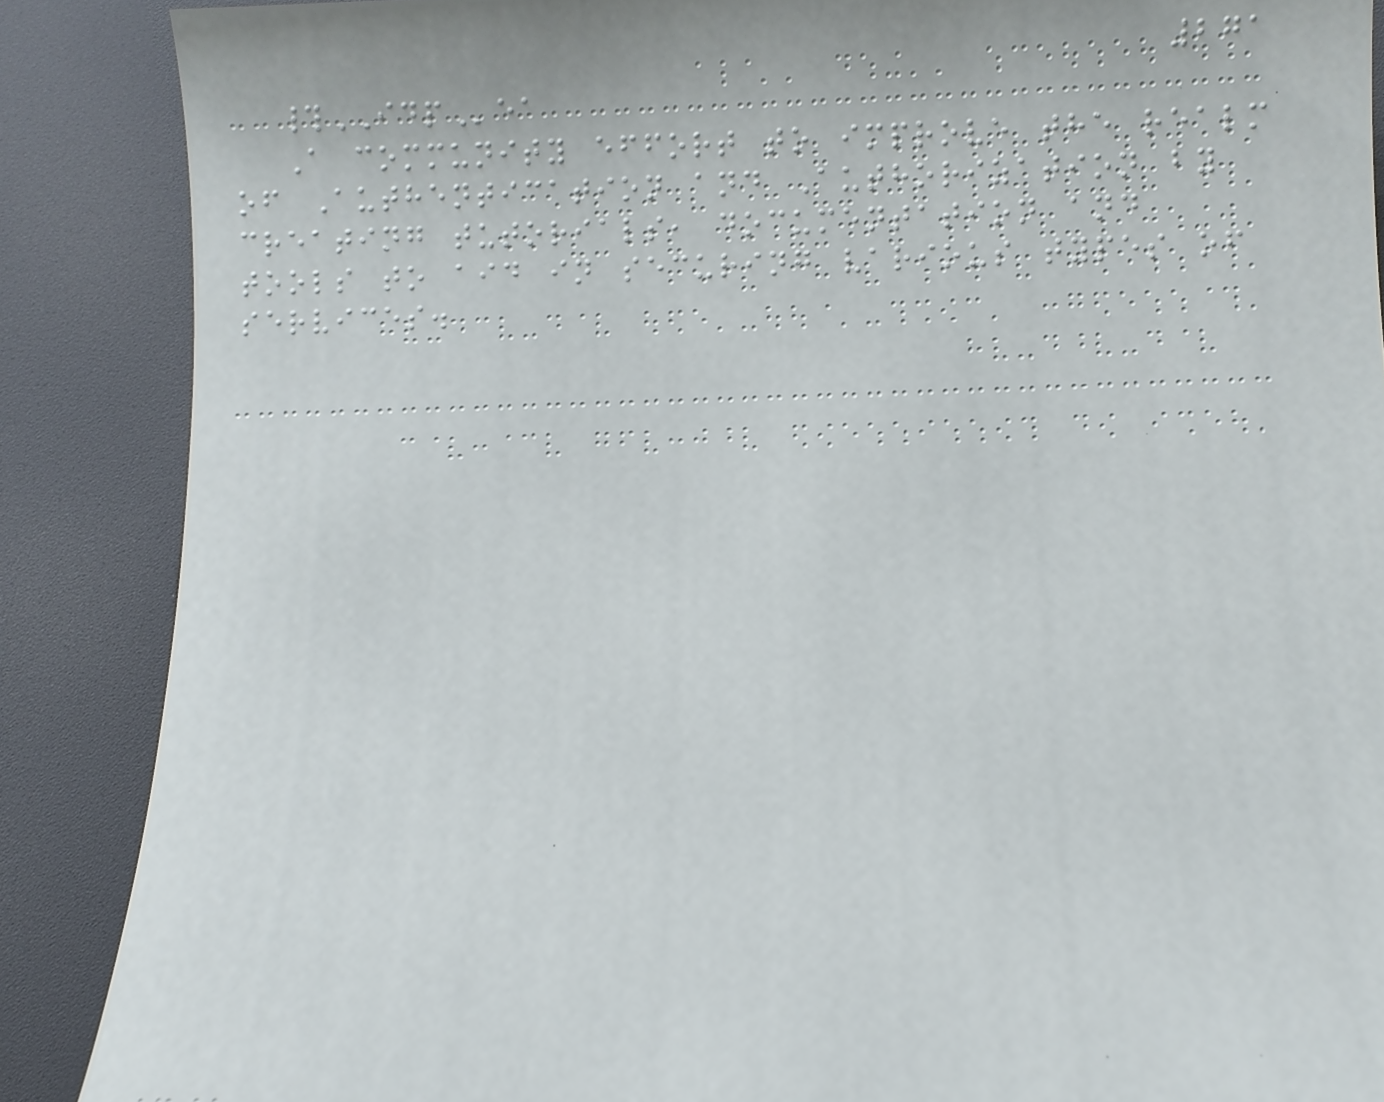271
#IDPea
A community effort to improve the realm
of Authentication and Authorization by
creating tutorials, documentation and
tools to aid in securing various types of
services.
